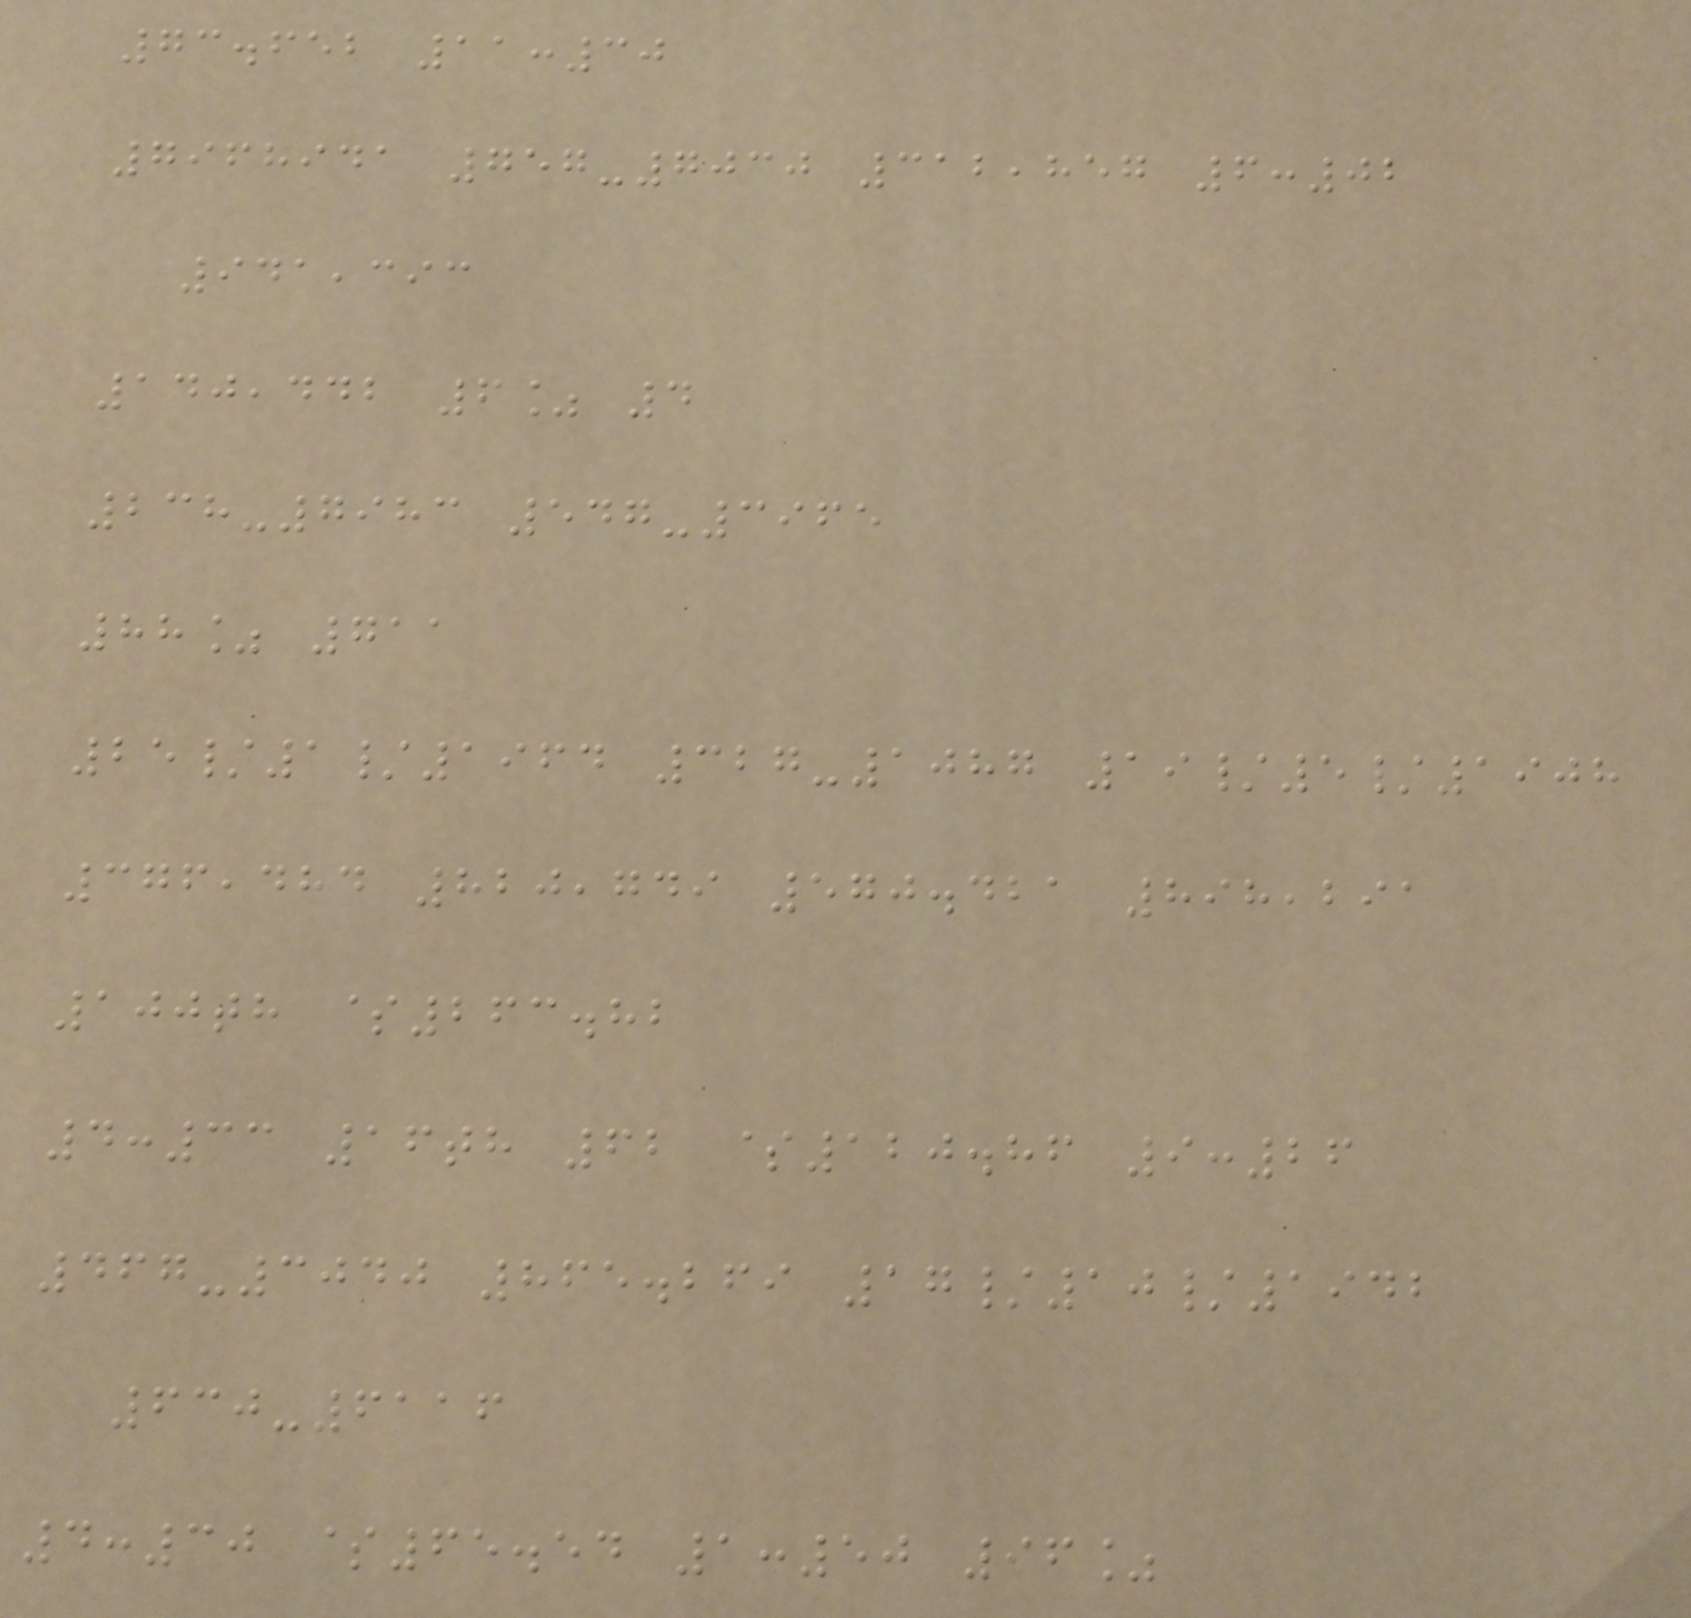73.652 11:30
7968941 757-7030 312,857 6:02
941,393
140,442 6% 4
238-7983 547-3965
88% 711
25/1/1964 327-1087 19/5/1908
376,484 820,749 570.421 898,291
100th $263.82
4:33 16th 62 $120.86 9:26
467-3040 865.269 17/10/1942
630-6116
4:30 $65.54 1:50 96%
